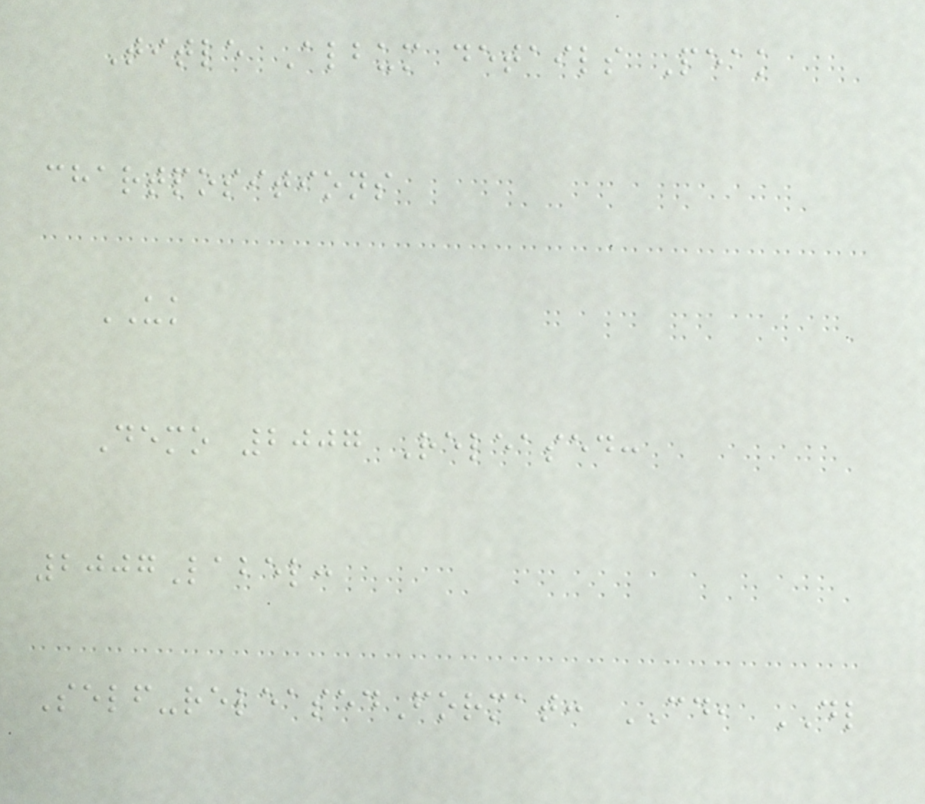Title Album details Peak
chartpositions
UK
Demo 2007 Released:
2007Label:
Self-releasedFormat: CD, DL
